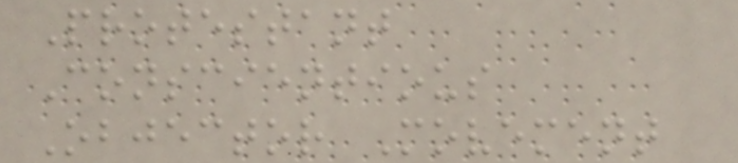Protestant
Conscientious
Objector Movement
